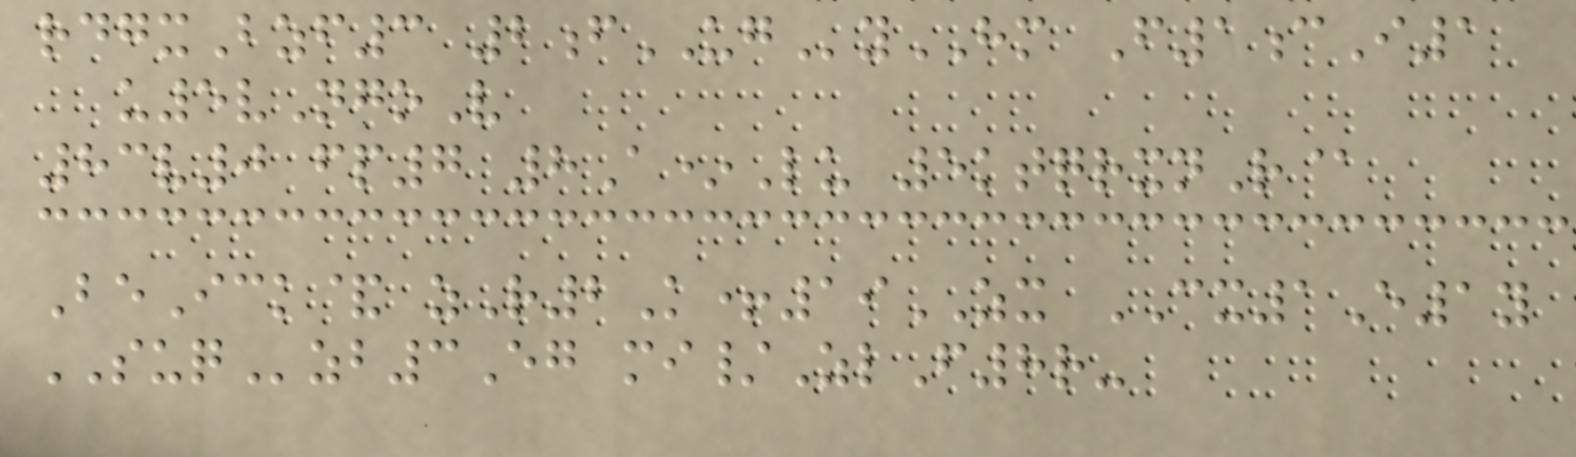rdgxBzf3 2fUGyHM F1cI1
u5vNgoV
83v0 fp7 8A*Lu 5ktqrxnR@
BeIck& zR2K+19ZX CX1E1y
SUQzb3Eg mi/ZlF8r-
